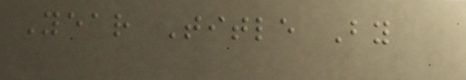Year Title By
